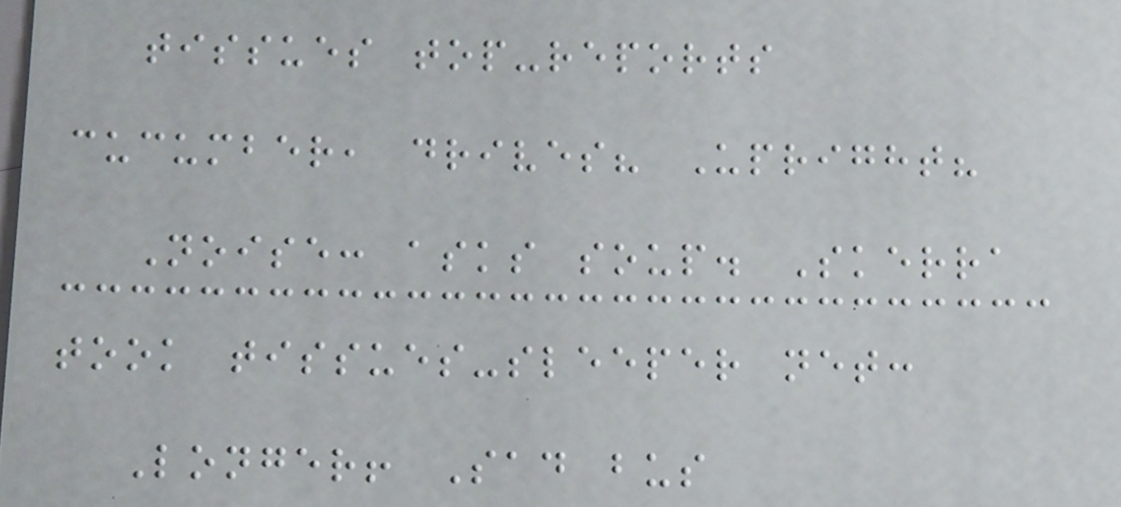tissues top-reports
cucumber, drives? Upright?
Noise: asks soup. Skerra
took tissues-sleeper net:
Longer! Sad bus
